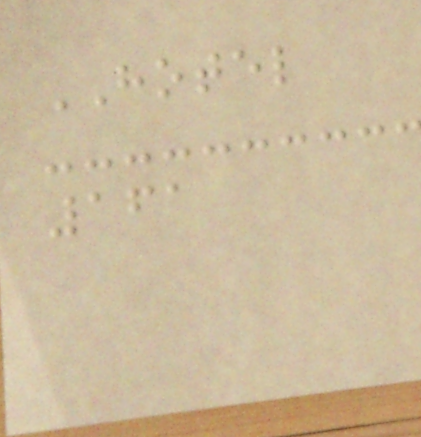HOTEL
161
